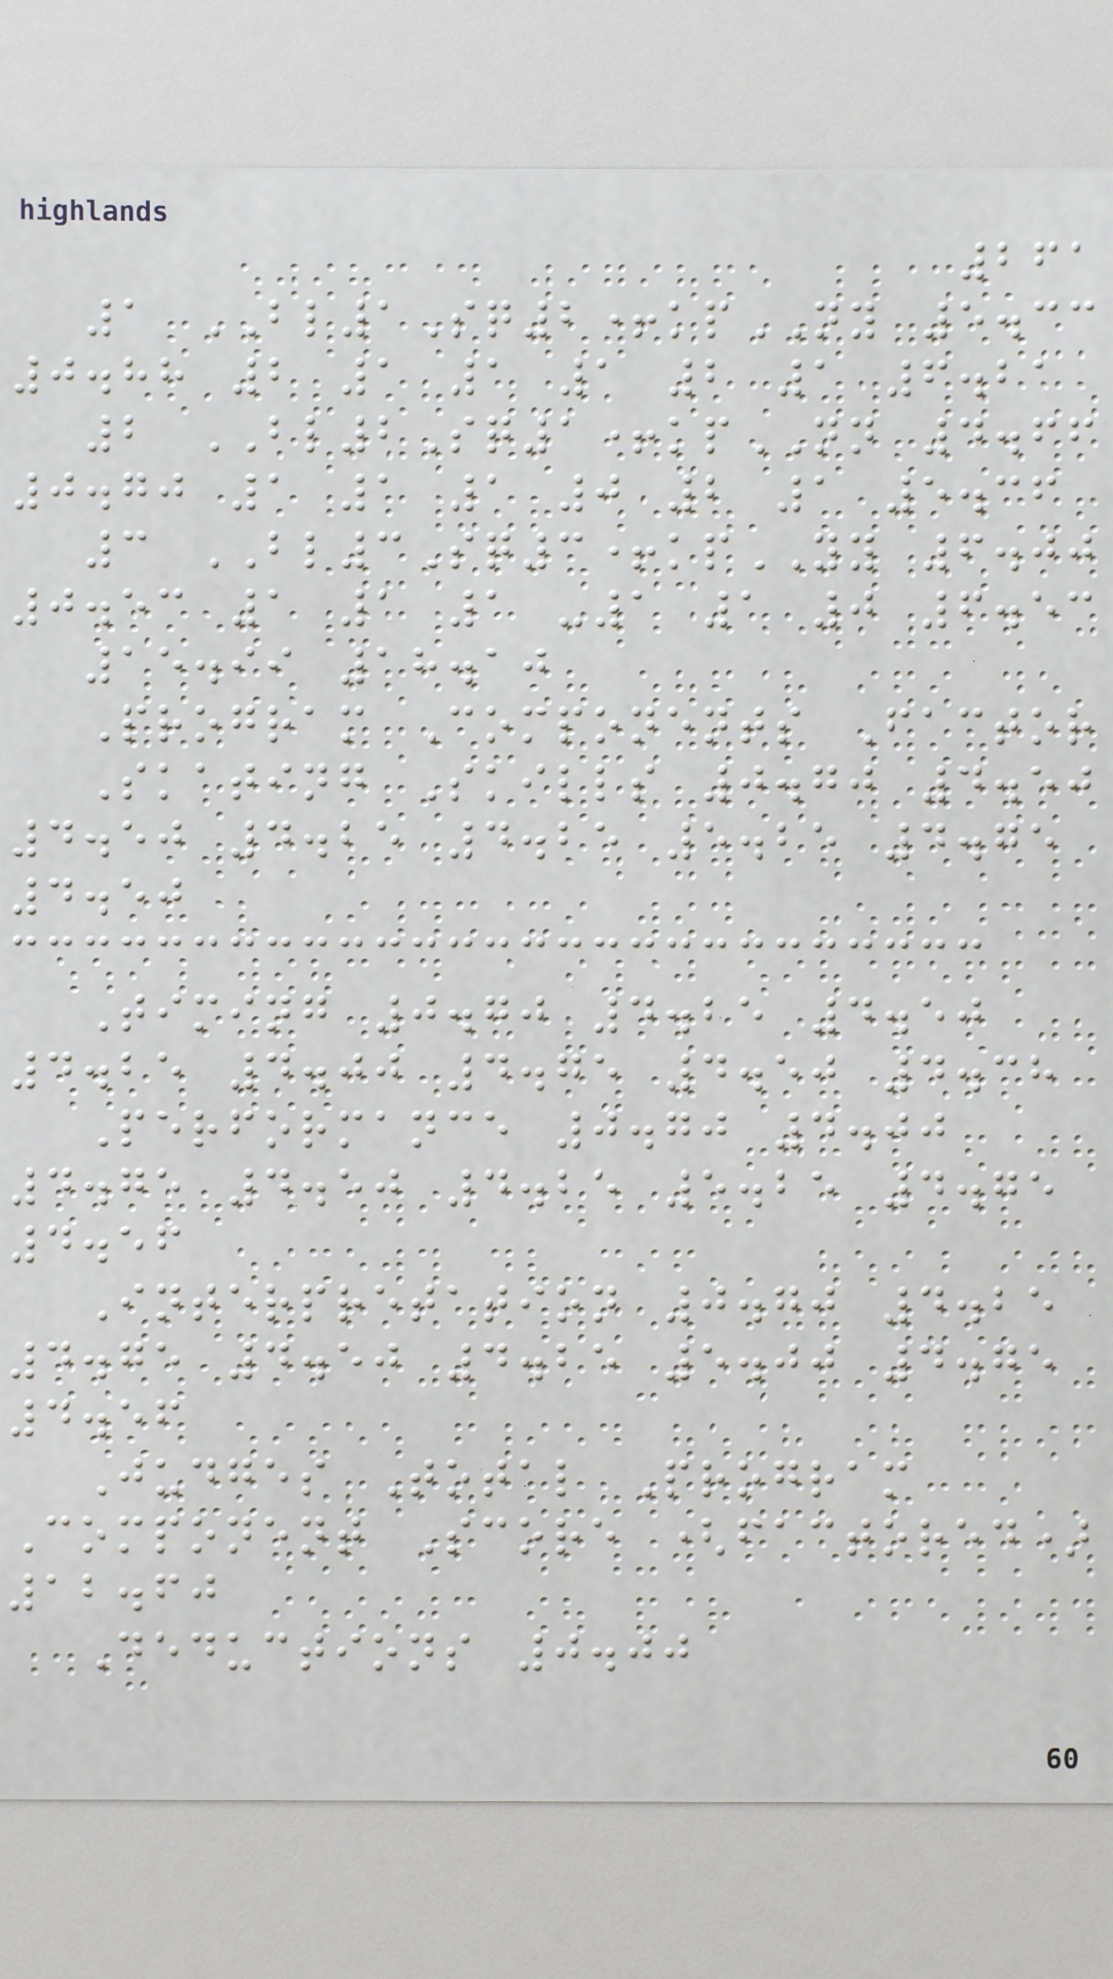261
1 BL1Sq2+kpNY 5.33
0.88 2 1 1 1 2 1 6.21
2 BL2Sq1+kpNN 4.66
0.70 1 1 1 0 2 1 5.36
3 BL3Sq3+kpYY 6.00
0.53 1 1 1 -1 1 0 6.53
15.99 18.10
Program Components Factor
Skating Skills 0.70 4.50
4.50 4.25 4.25 5.25 4.75
4.50
Timing 0.70 4.25 4.50
4.25 4.00 4.75 4.50 4.38
Performance 0.70 4.00
4.75 4.50 4.25 5.25 4.75
4.56
Interpretation 0.70 4.25
4.75 4.50 4.25 5.00 4.75
4.56
Judges Total Program
Component Score (factored)
12.60
Deductions 0.00
